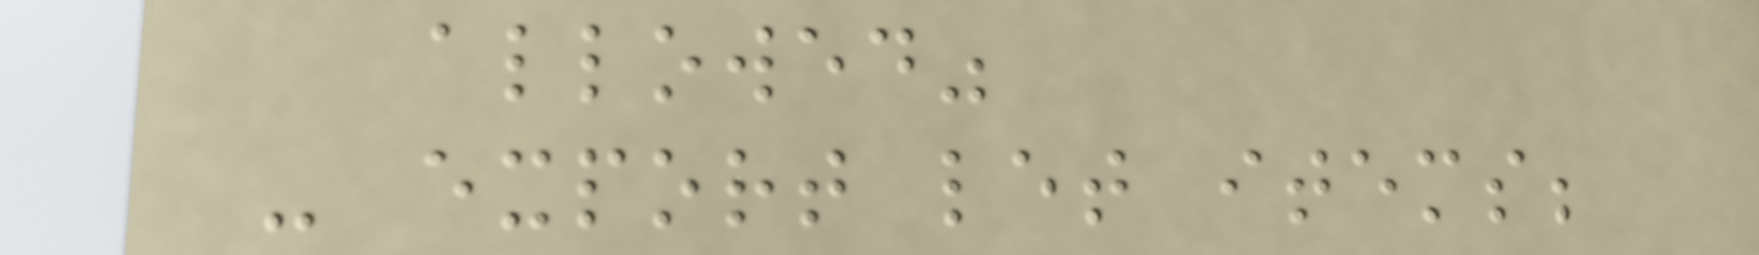allowed"
- export let items;
